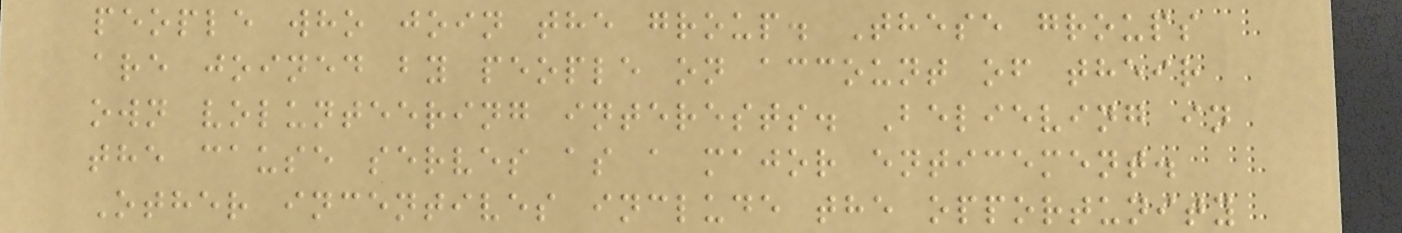people who join the group. These groups
are joined by people on account of their
own volunteering interests. Believing in
the cause serves as a major enticement.
Other incentives include the opportunity
